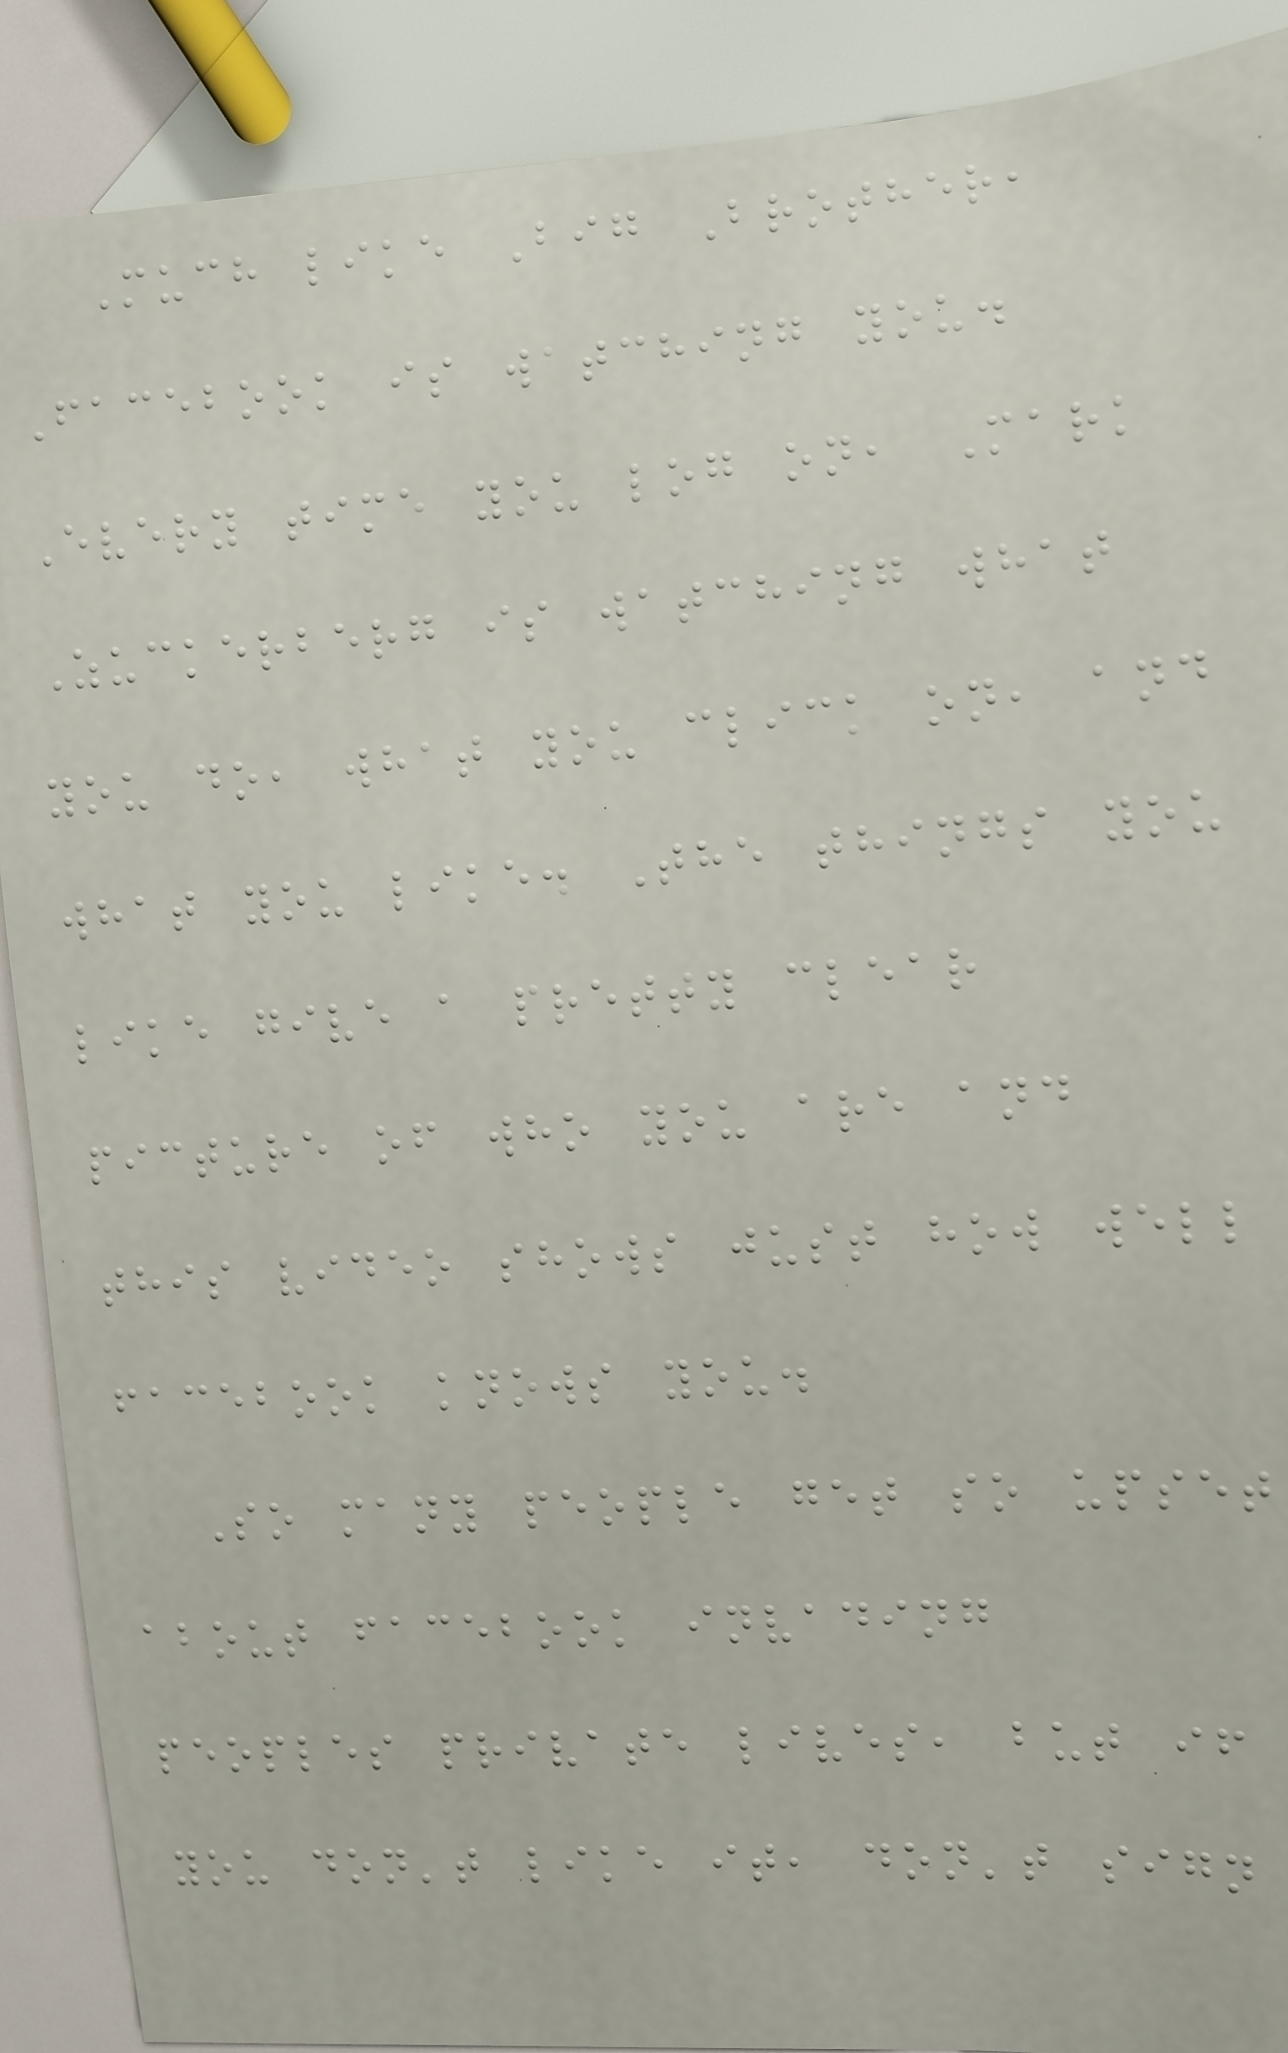Much like Big Brother,
Facebook is watching you.
Every time you log on, Mark
Zuckerberg is watching what
you do, what you click on, and
what you like. The things you
like give a pretty clear
picture of who you are and
this video shows just how well
facebook knows you.
So many people get so upset
about facebook invading
peoples private lives, but if
you don't like it, don't sign
